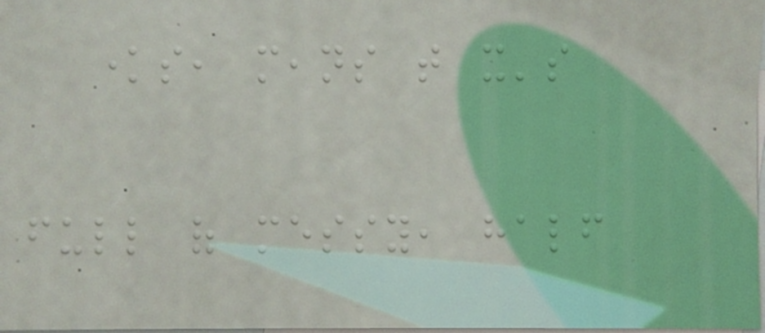knows, means that it's
full of messy, half
